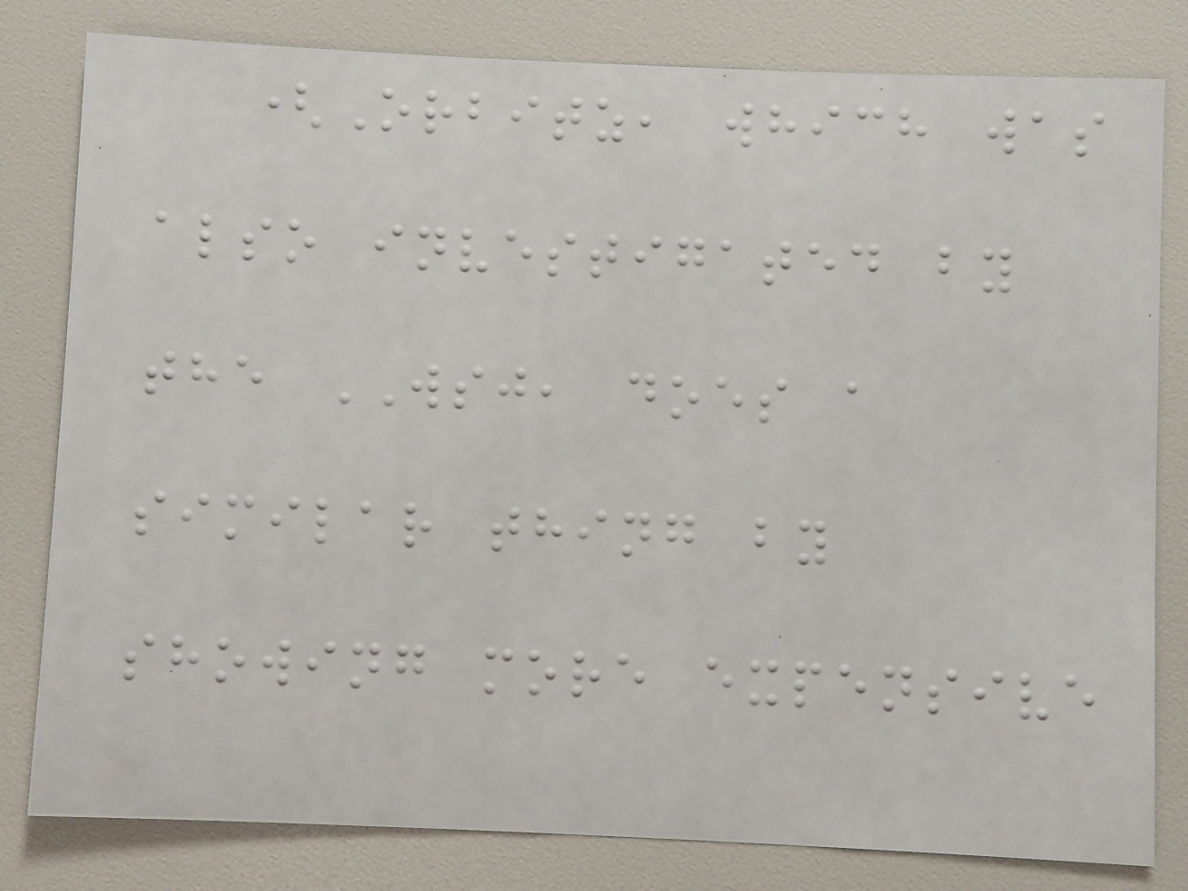(Orbitz, which was
also investigated by
the WSJ, does a
similar thing by
showing more expensive
